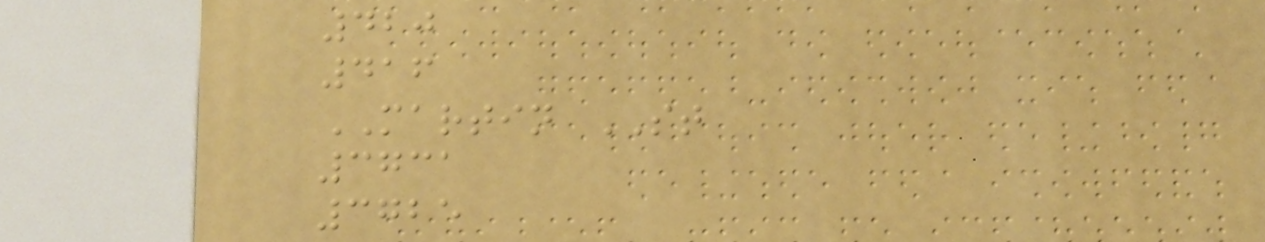420
416
MARTIN ST
3731
3725
